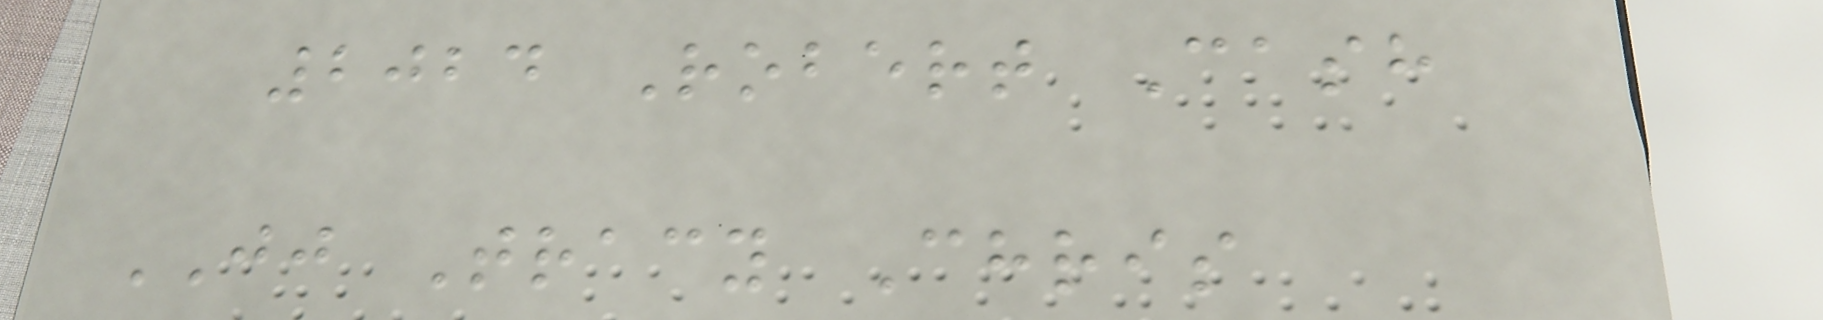2024 Robert Cash
JJ Tracy Chris
